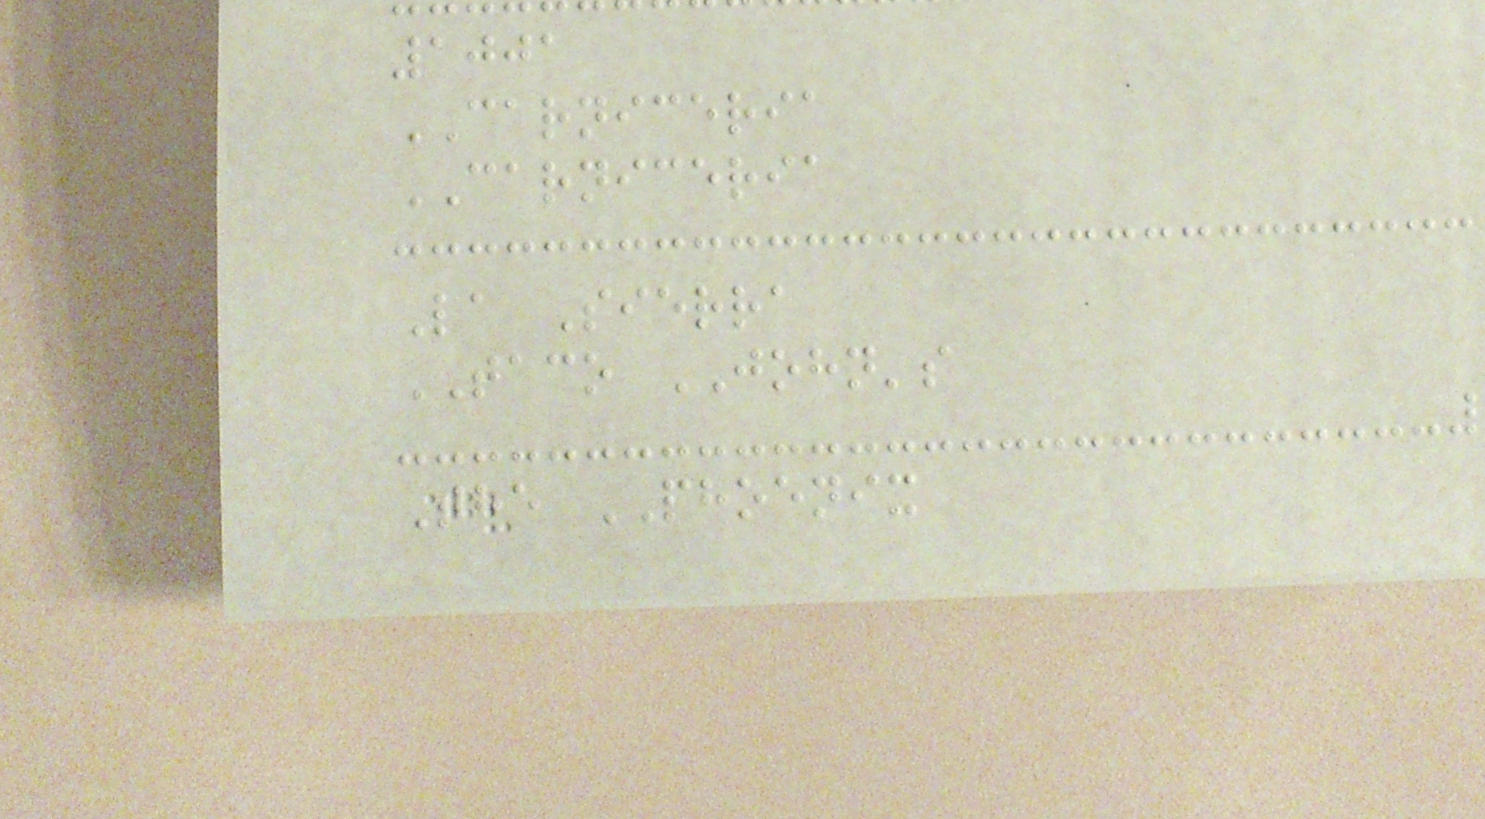1001
CARNICERIA
CARNICERIA
La Sierra
TACO JOHN's
The PHOENIX
